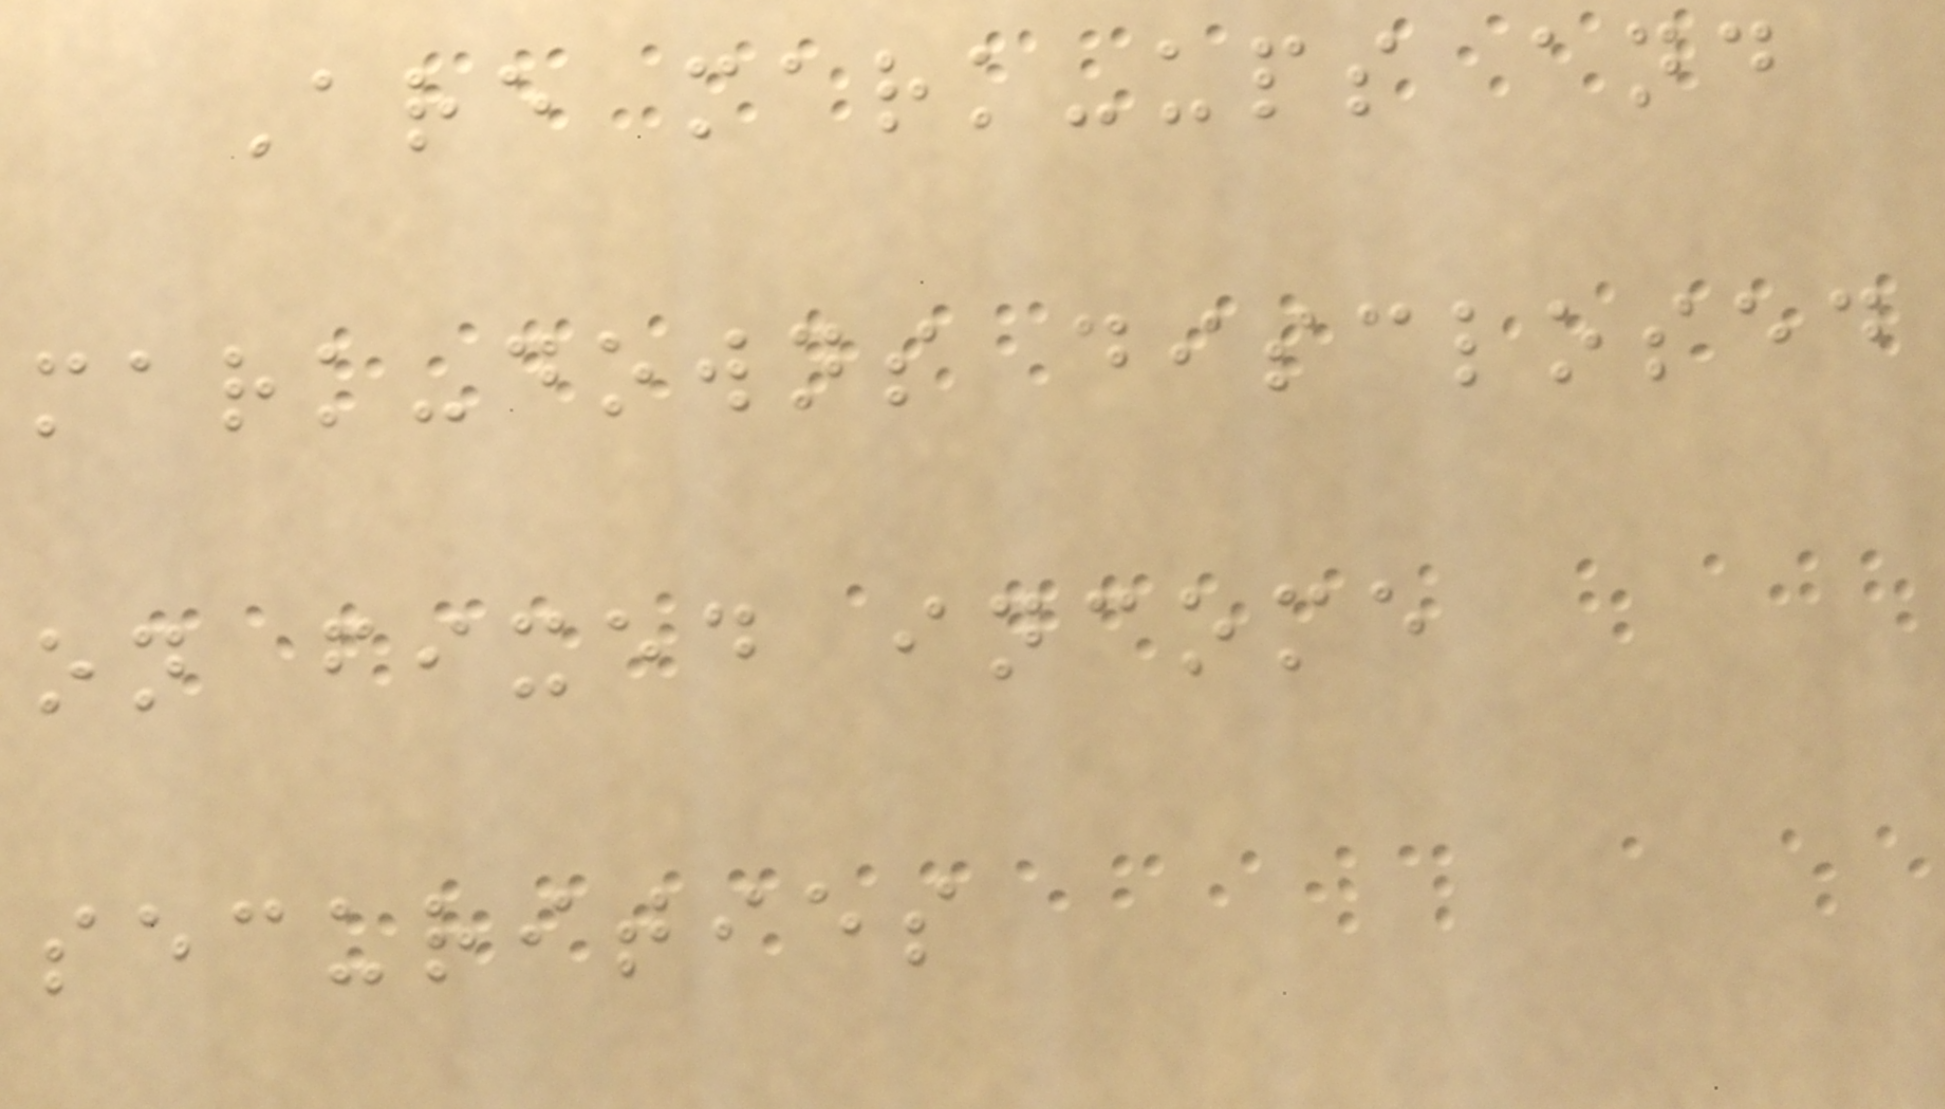Are mark-ups and
mark-downs disclosed
on fixed income
securities
